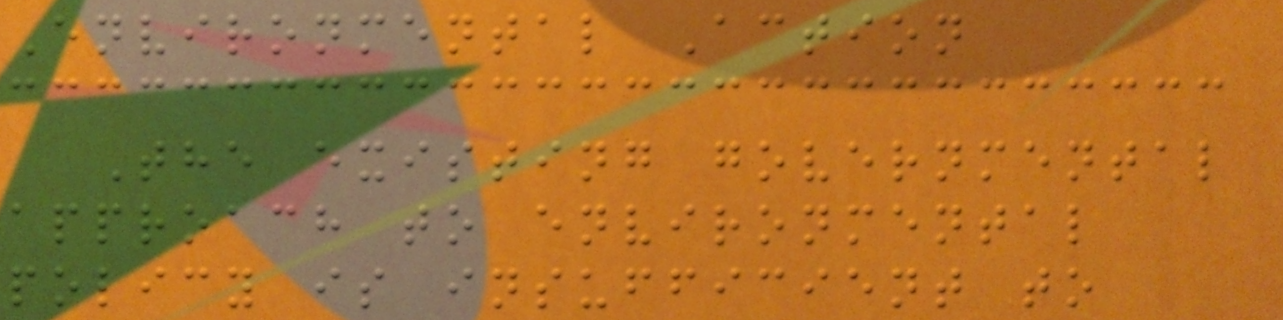Environmental Action
The existing governmental
approach to environmental
policy is insufficient to
